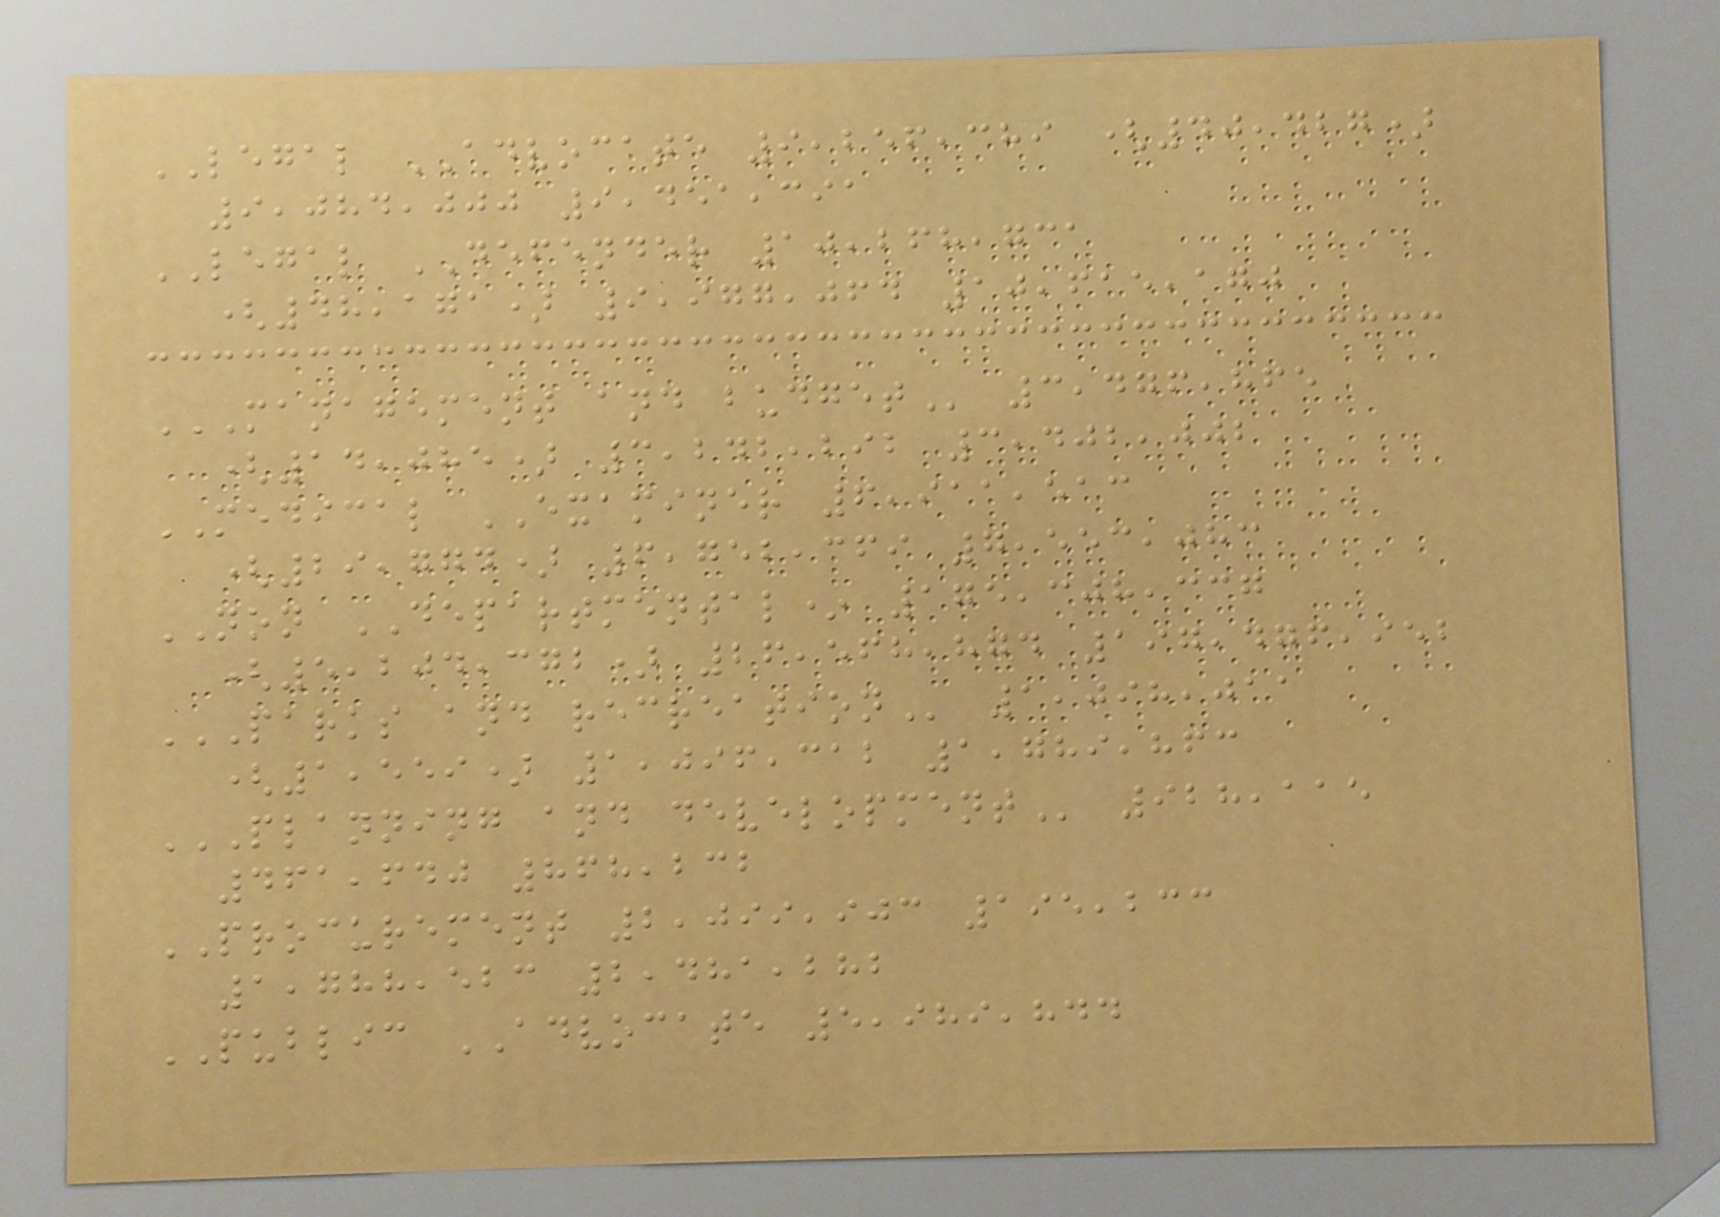LEGAL ADVOCATE 9,256,389 (40,427)
9,084,000 9,451,391
LEGAL DEFENDER 10,268,731
(48,171) 9,977,064 10,615,170
MANAGEMENT AND BUDGET 3,476,865
(14,085) 3,242,292 3,402,002
MEDICAL EXAMINER 6,911,513
(29,774) 6,752,369 7,553,083
NON DEPARTMENTAL* 175,308,337
(5,204,372) 26,568,874 197,476,952
PARKS AND RECREATION 1,098,011
(1,559) 1,096,312 1,789,863
PLANNING AND DEVELOPMENT 928,115
461,640 868,232
PROCUREMENT 2,099,903 195,233
1,788,523 2,481,282
PUBLIC ADVOCATE 5,989,844
